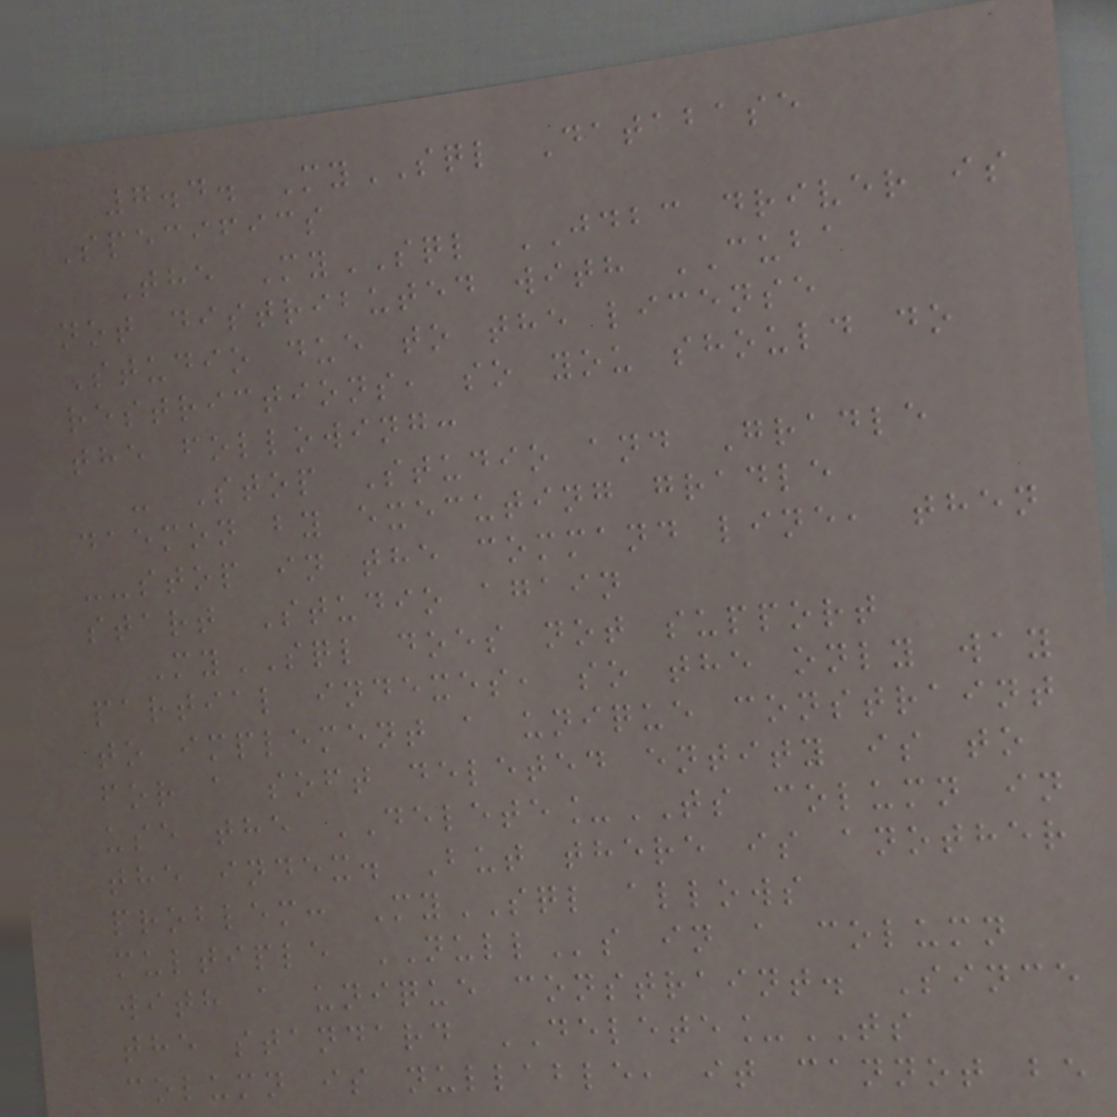7.4. MySQL Database
Specifics
The MySQL JDBC driver is
not distributed with CUBA
Studio due to the license
restrictions, so you should do
the following:
- Stop Studio and Gradle
daemon by executing gradle
--stop in the command line, then
start Studio again
MySQL does not support
partial indexes, so the only way
to implement a unique constraint
for a soft deleted entity is to
use the DELETE_TS column in
the index. But there is another
problem: MySQL allows
multiple NULLs in a column
with a unique constraint. Since
the standard DELETE_TS
column is nullable, it cannot be
